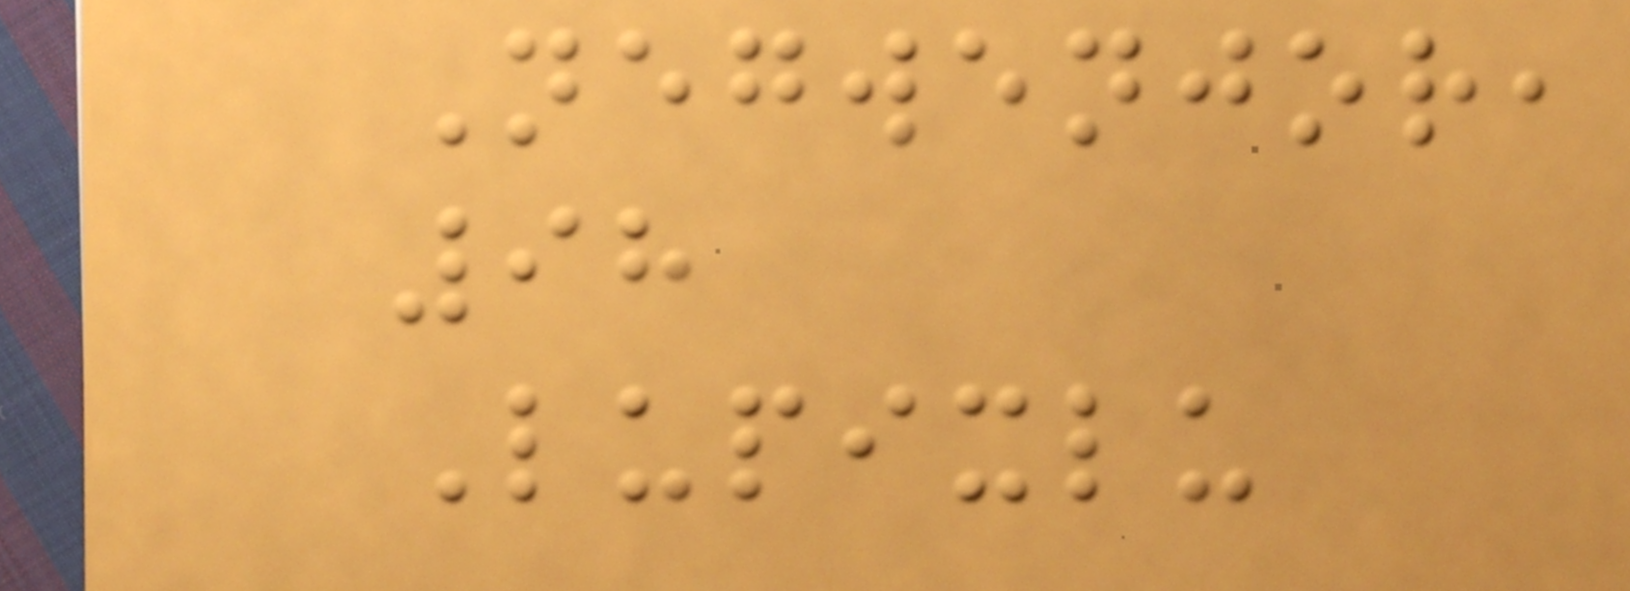Negwenjor,
98
Lupixlu
